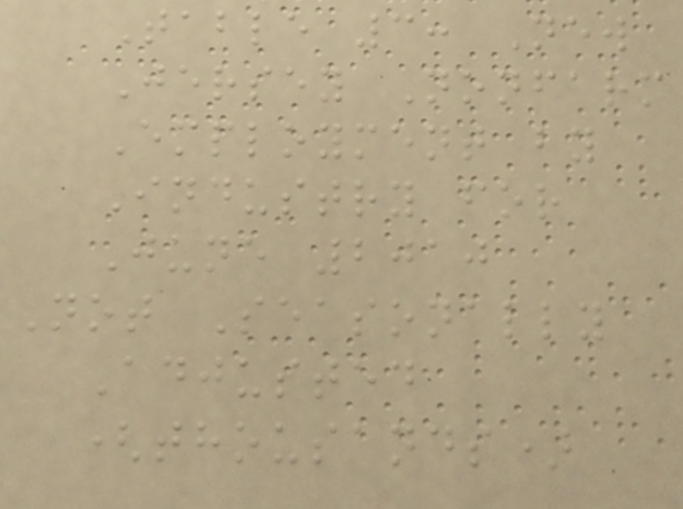Table 3: New
Jersey Nonfarm
Employment by
Industry for
June 2010
Not Seasonally
Adjusted
(thousands)
